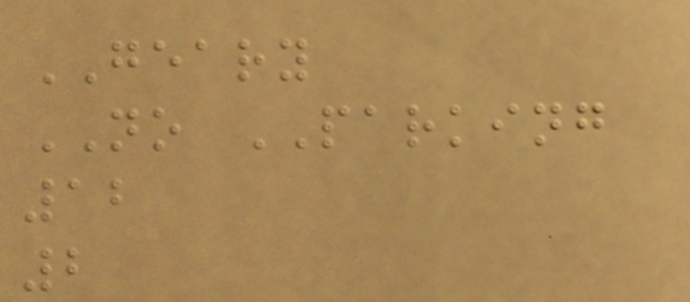GEARY
NO PARKING
12
2
